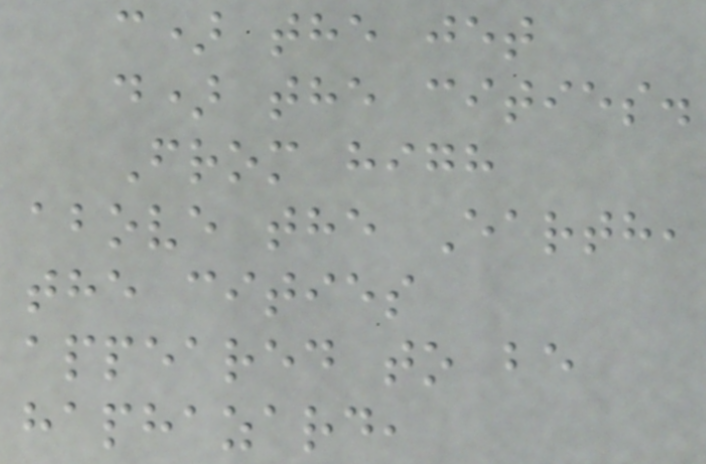c) the jet
d) the cities.
From high
above the Earth,
the cities
appeared to be
haphazard,
